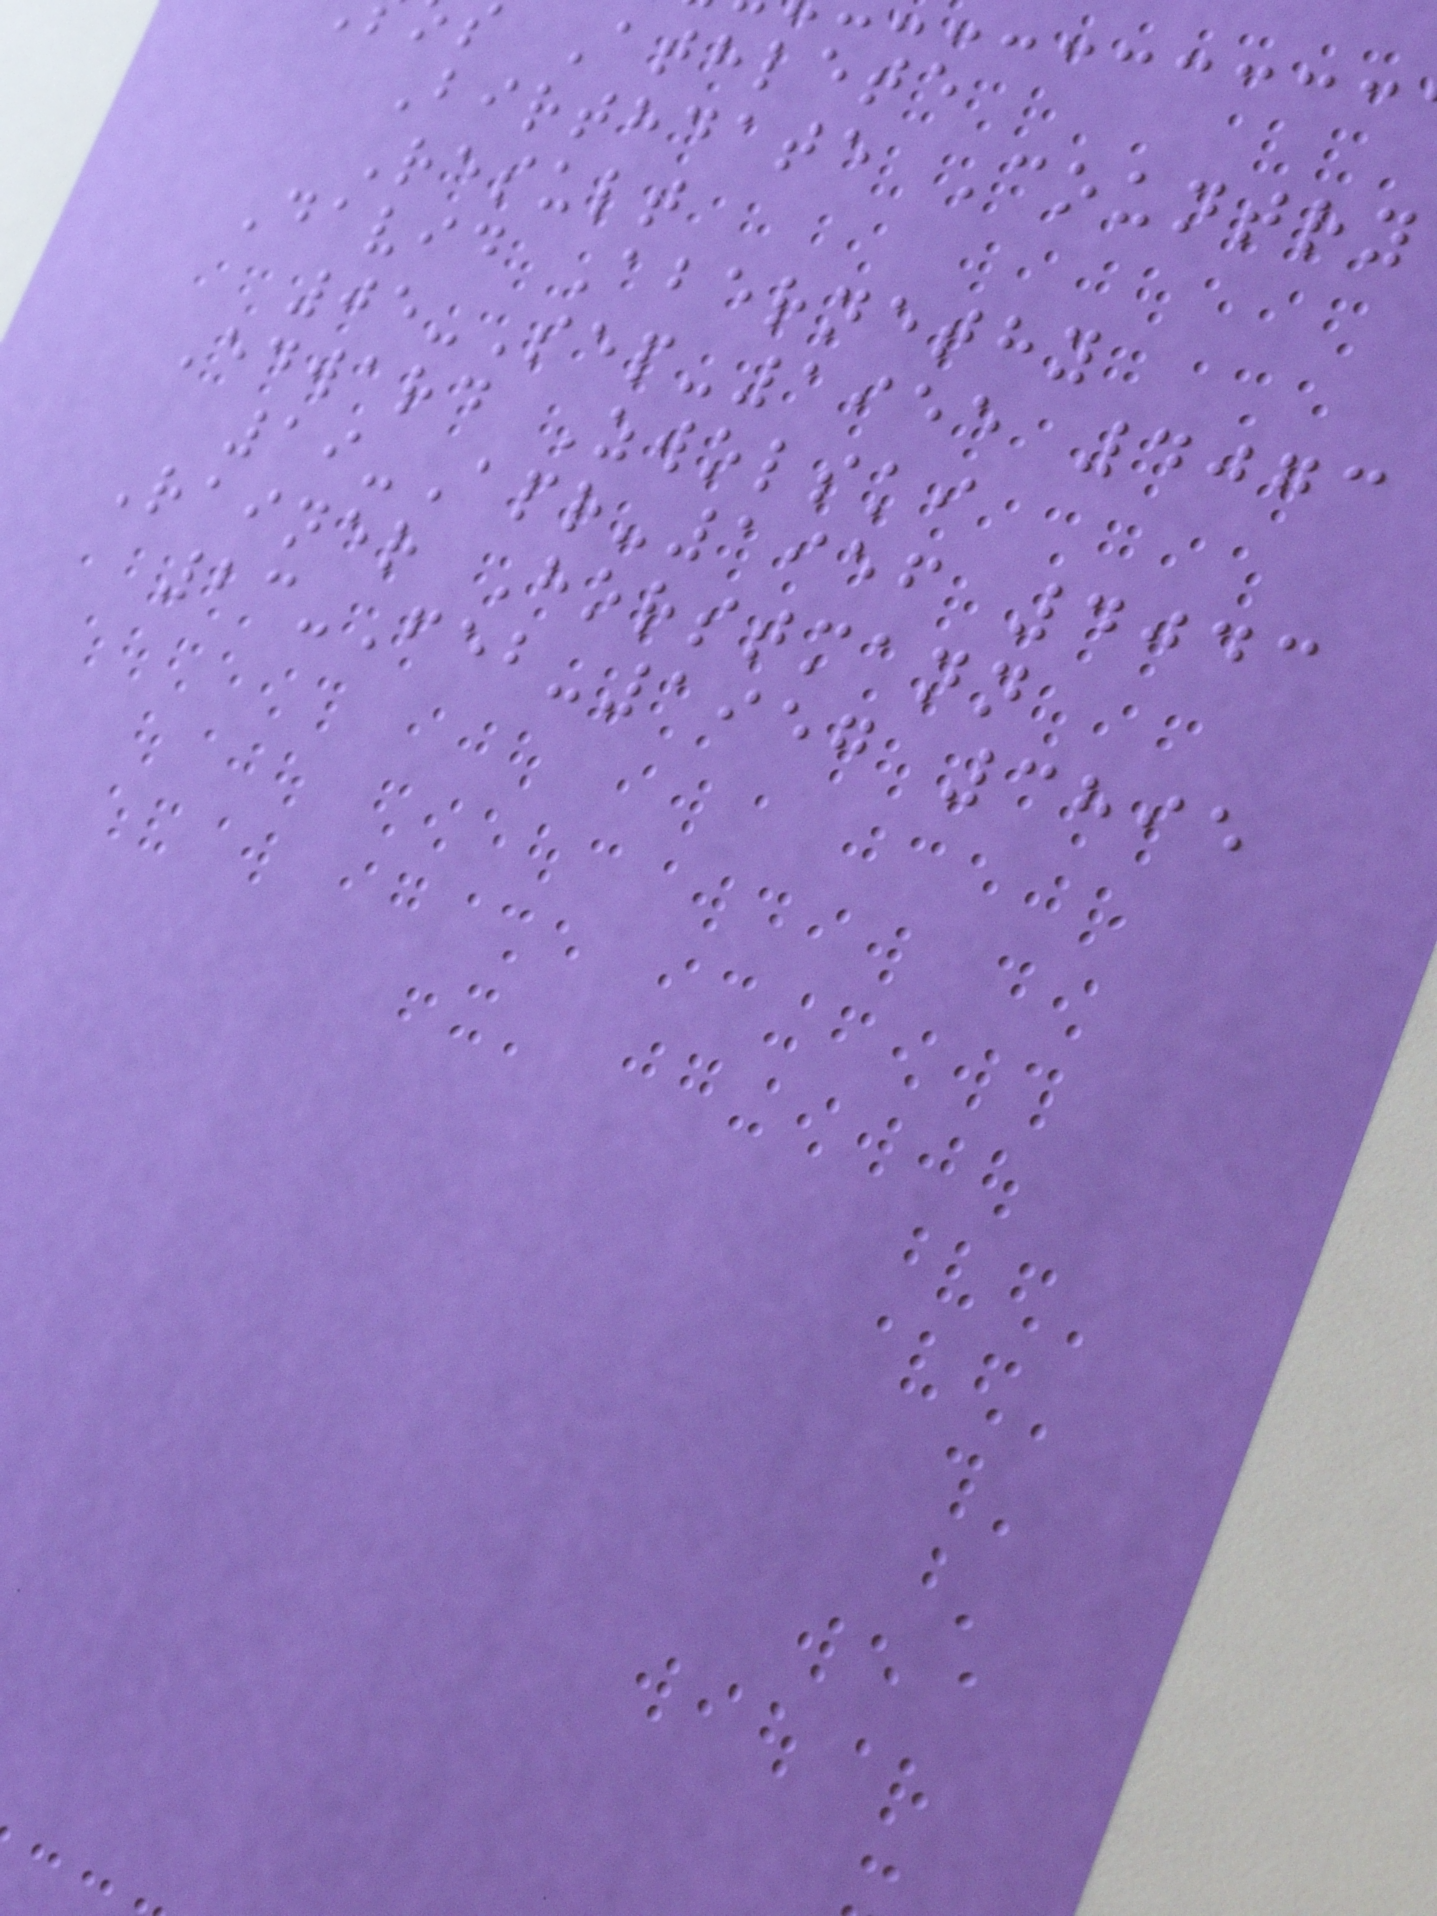Athlete
Birthdate Country
Result
David Abernethy
05-Sep-1955 4073
Edward Zwolski
19-Apr-1956 4043
Rainer Horstmann
23-Feb-1957 3895
